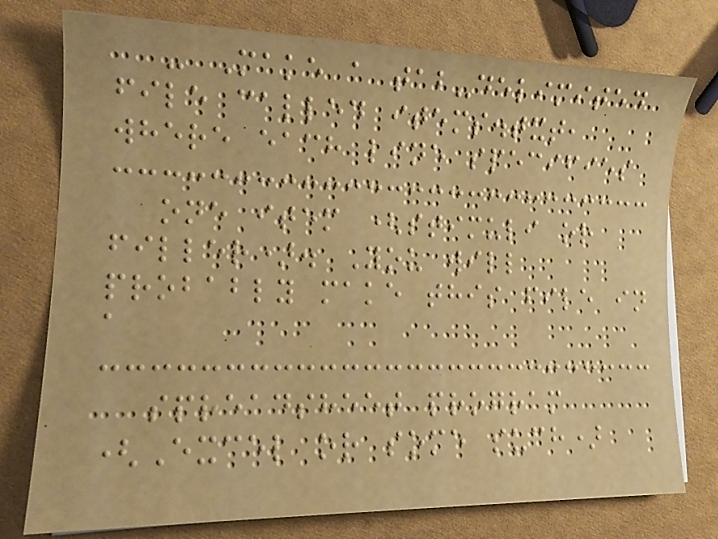- Make a tab-delimited
file called items.txt,
where each line specifies
one item (stimuli or
filler). You will
probably make this file in
a
spreadsheet program
(Excel or some such)
